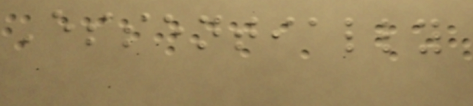Essentially
